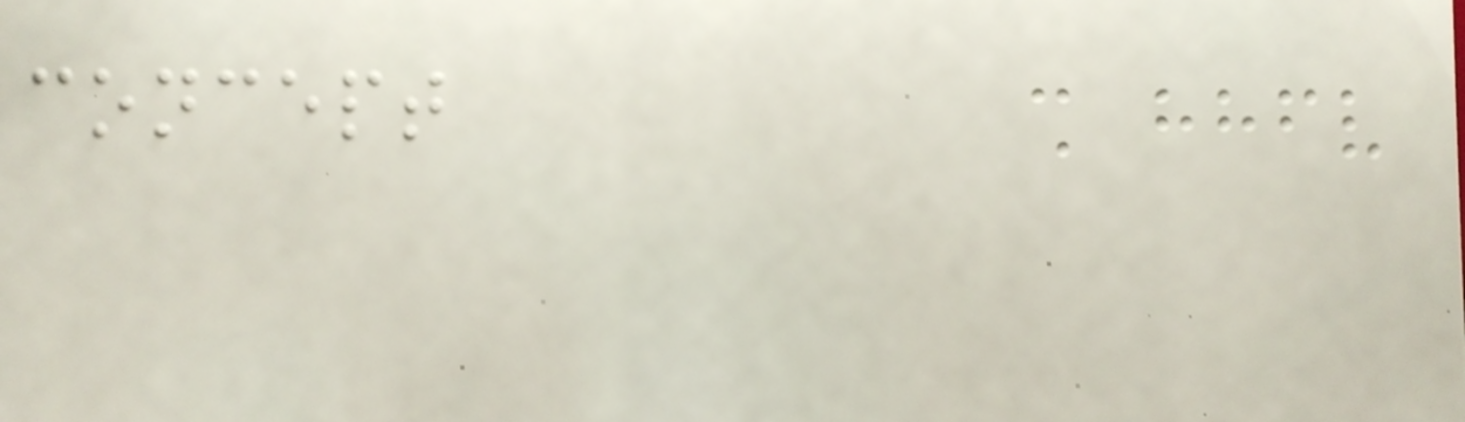concept
